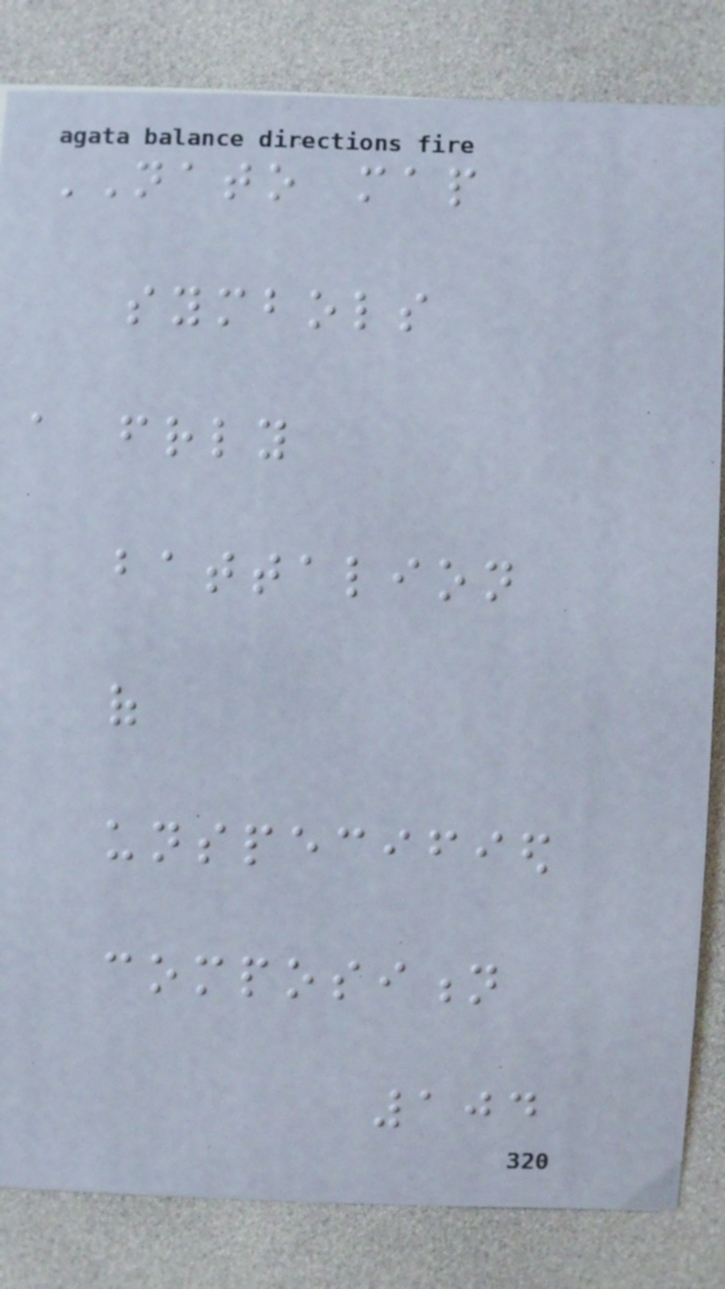NATO map
symbols
a friendly
battalion
of
unspecified
composition
104
